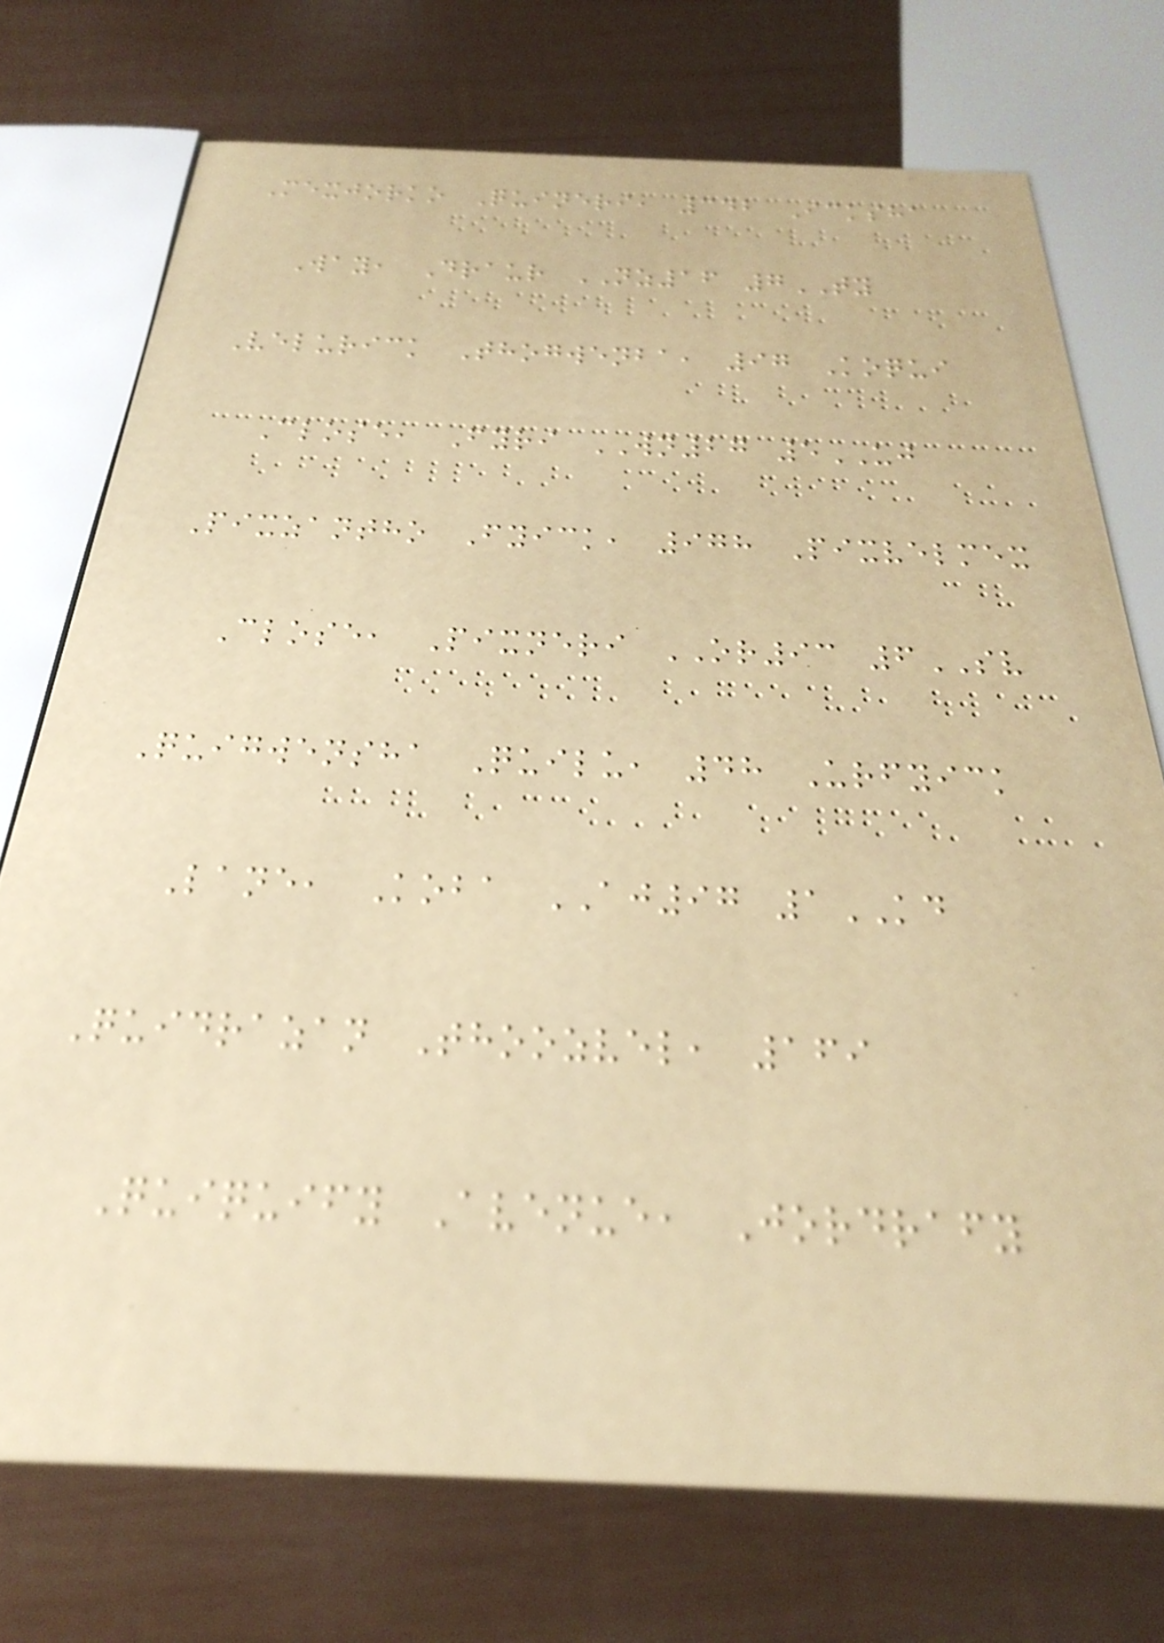Mexjorko Quineri, 342 Icksha
Way, Draur NZ16 7TY
Velurick Thogwenba, 97 Koqui
Close, Fyri WN27 5UJ
Pixzantho Fyick, 978 Pixvelmex
Close, Pixneri OR93 6SV
Quigwensha Quilu, 48 Urfyick
Lane, Koba AJ97 1KD
Quidrazan Thoozvel, 169
Quiquify Avenue, Jordrafy
